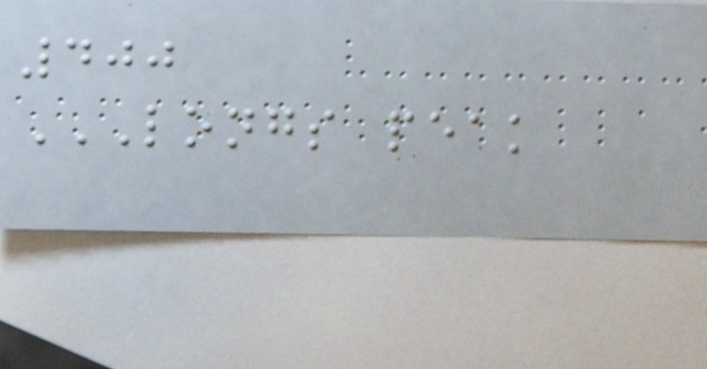400
LONGS PEAK
